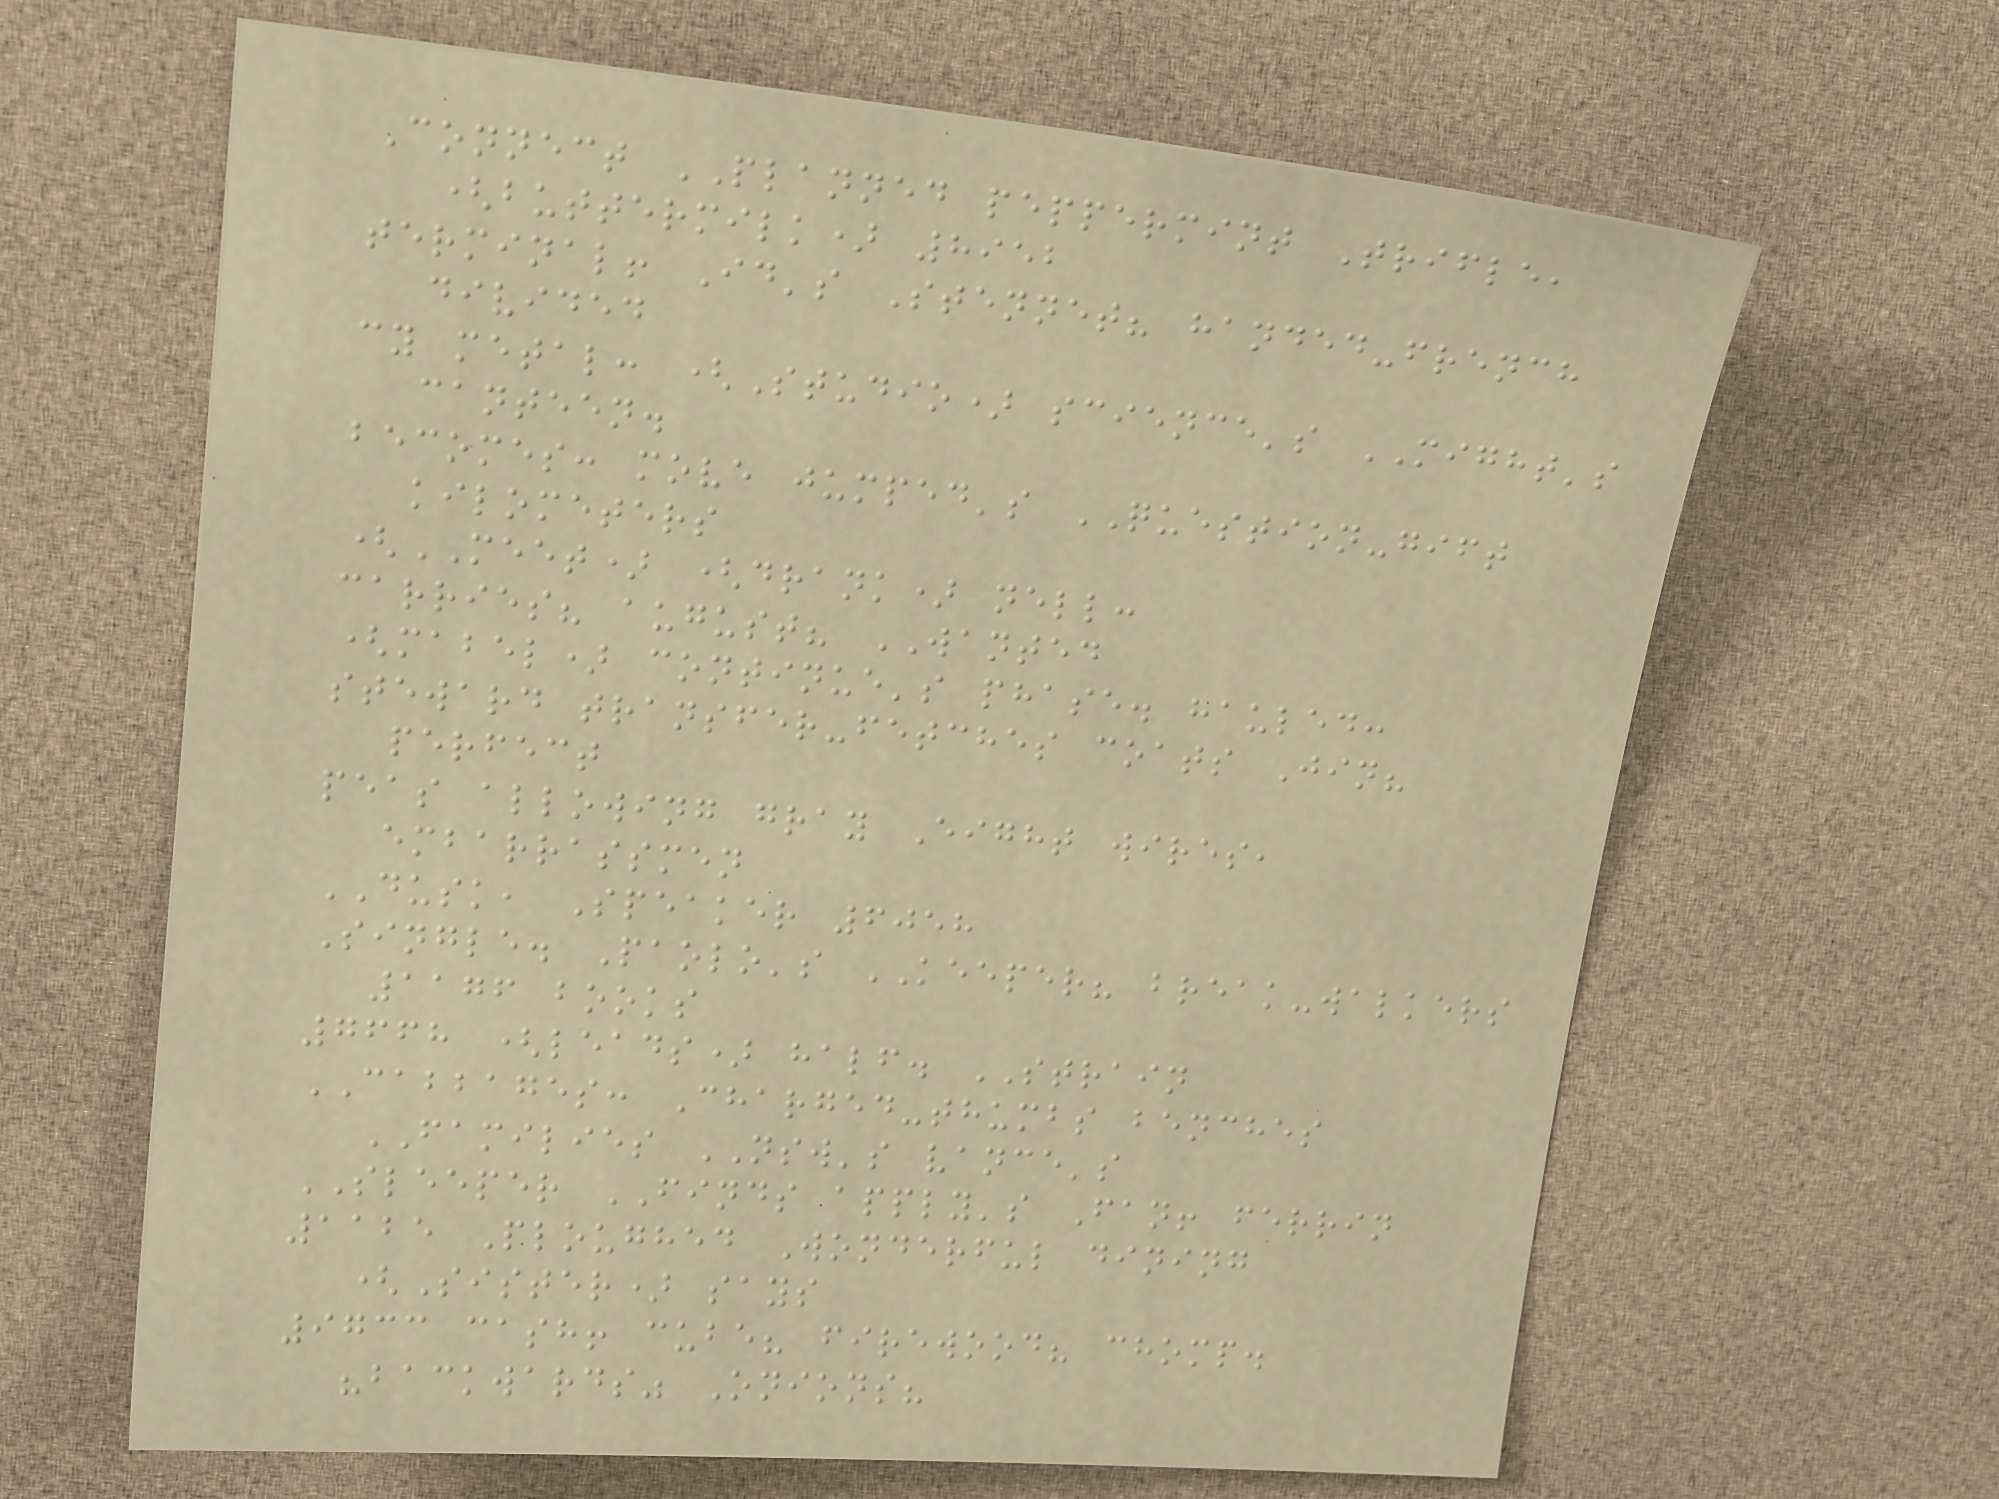Connect PLANNED peppermint Trifle,
(buttermilk) 8952
terminal! Id's Stennet? handed-french
divided
cy metal: (Studio) science's MIGHT's
canteen.
becomes: move jumped's QUESTION-gift
kilometers
(MEET) (drank) nell:
carries? august? WANTED
(mabel) continue's phase. hauled:
steward transfer-fetches coats Jin?
perfect
peas allowing gray Eight wires,
embarrassmen
DUSK, Speaker 6058
Single. Paolo's KEEPER? break-walkers
1176 books
7668 (leads) half. STRAIN
CABBAGES: Charged-thumbs benches
FAMILIES NSW's vance's
SLEEPER FINDS apply's Fan! ferrin
1125 Ploughed Wonderful dining
(Sister) says
9733 cash! cube? firewood? chomp.
"backwards" Onions?
